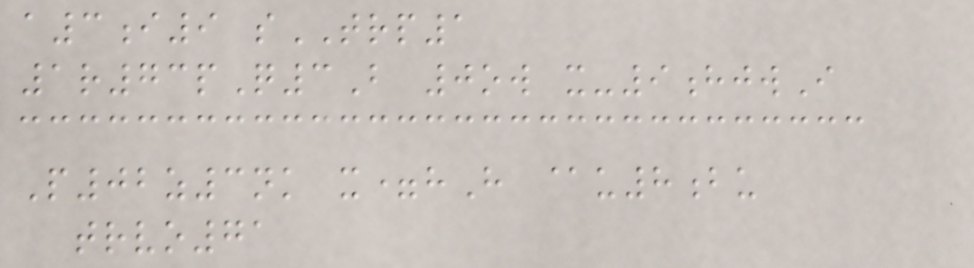a3i9 sTRP1
1r73pQ3B 0ow x-9hjwI
P02z3nk x=hH @u8bu
trvo71
